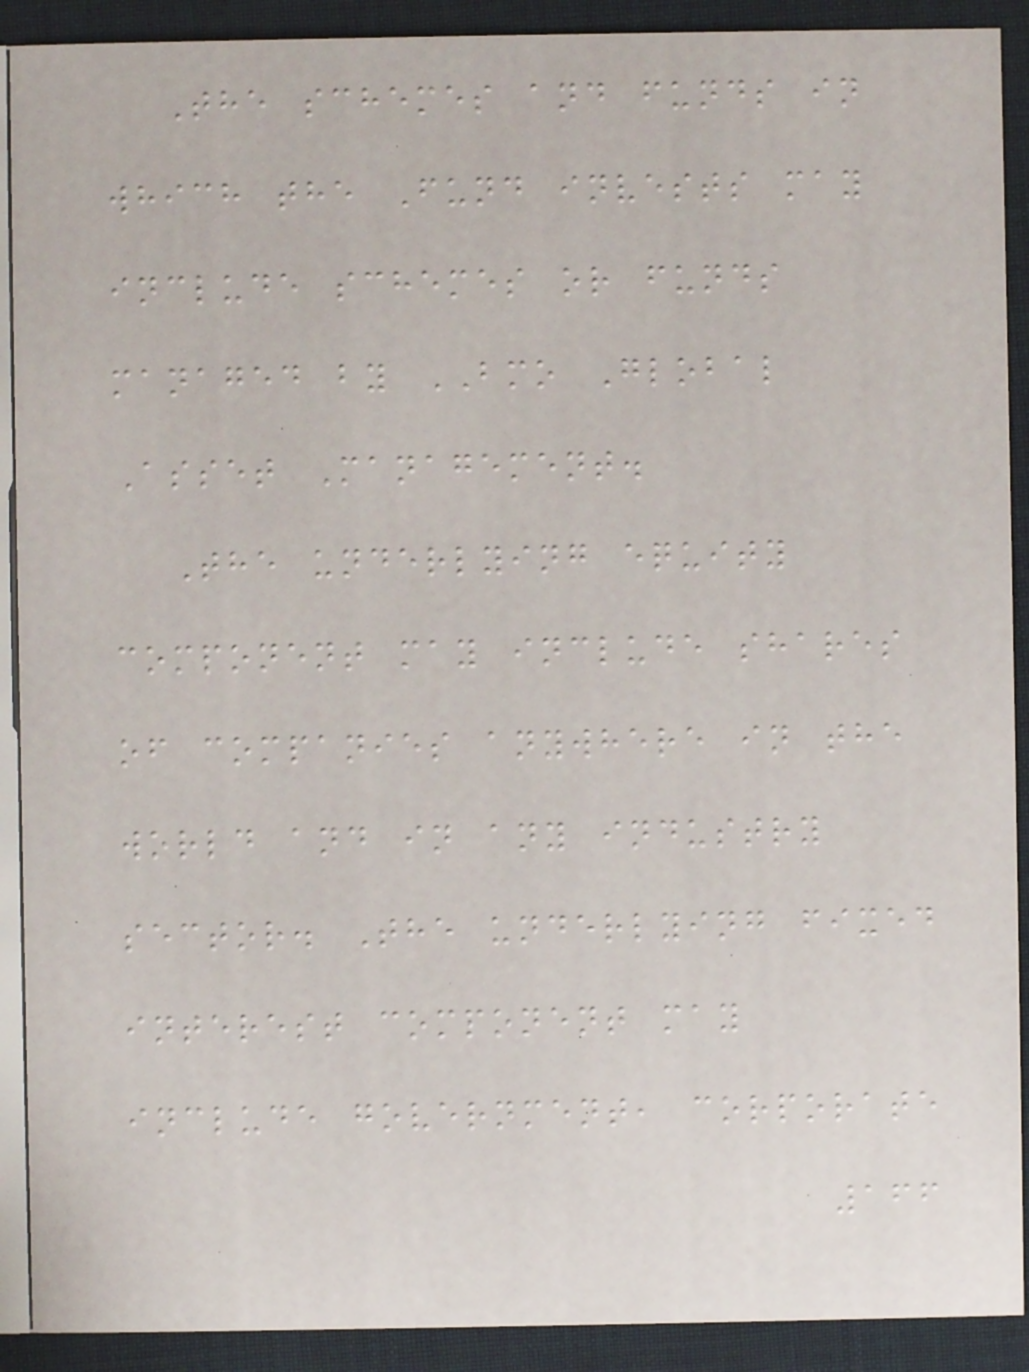The schemes and funds in
which the Fund invests may
include schemes or funds
managed by BMO Global
Asset Management.
The underlying equity
component may include shares
of companies anywhere in the
world and in any industry
sector. The underlying fixed
interest component may
include government, corporate
166
